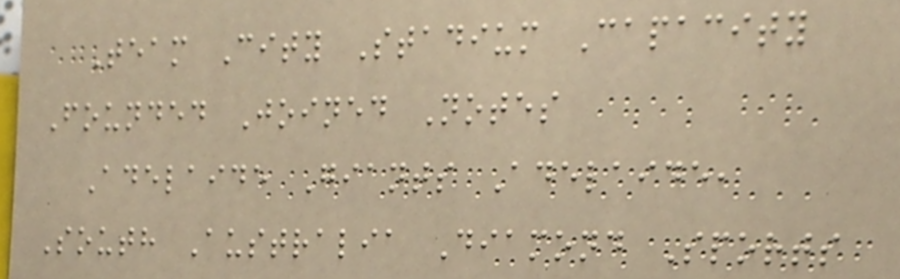Team City Stadium Capacity
Founded Joined Notes
Adelaide Giants Adelaide,
South Australia Diamond Sports
